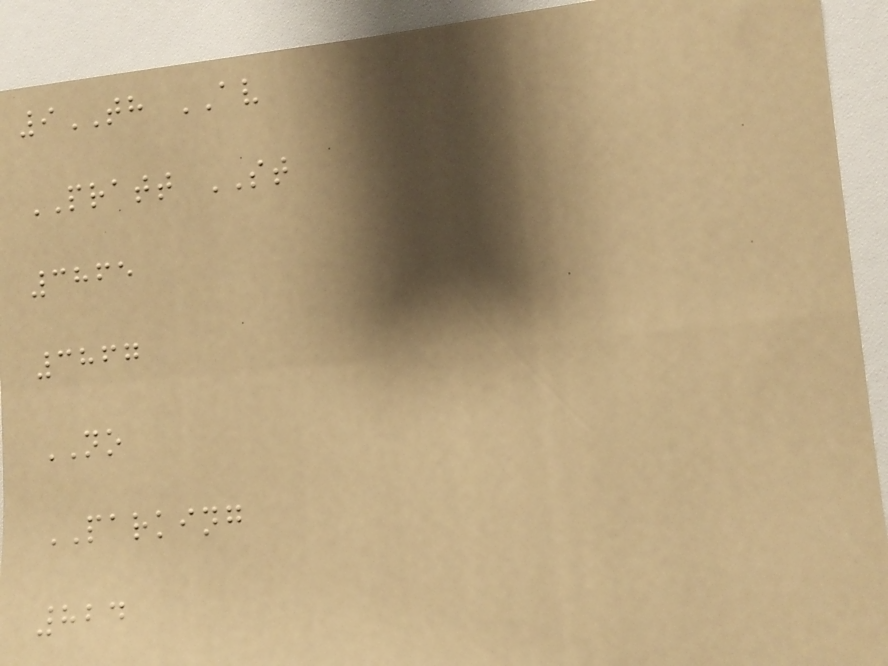9TH AV
PRATT ST
3865
3867
NO
PARKING
824
